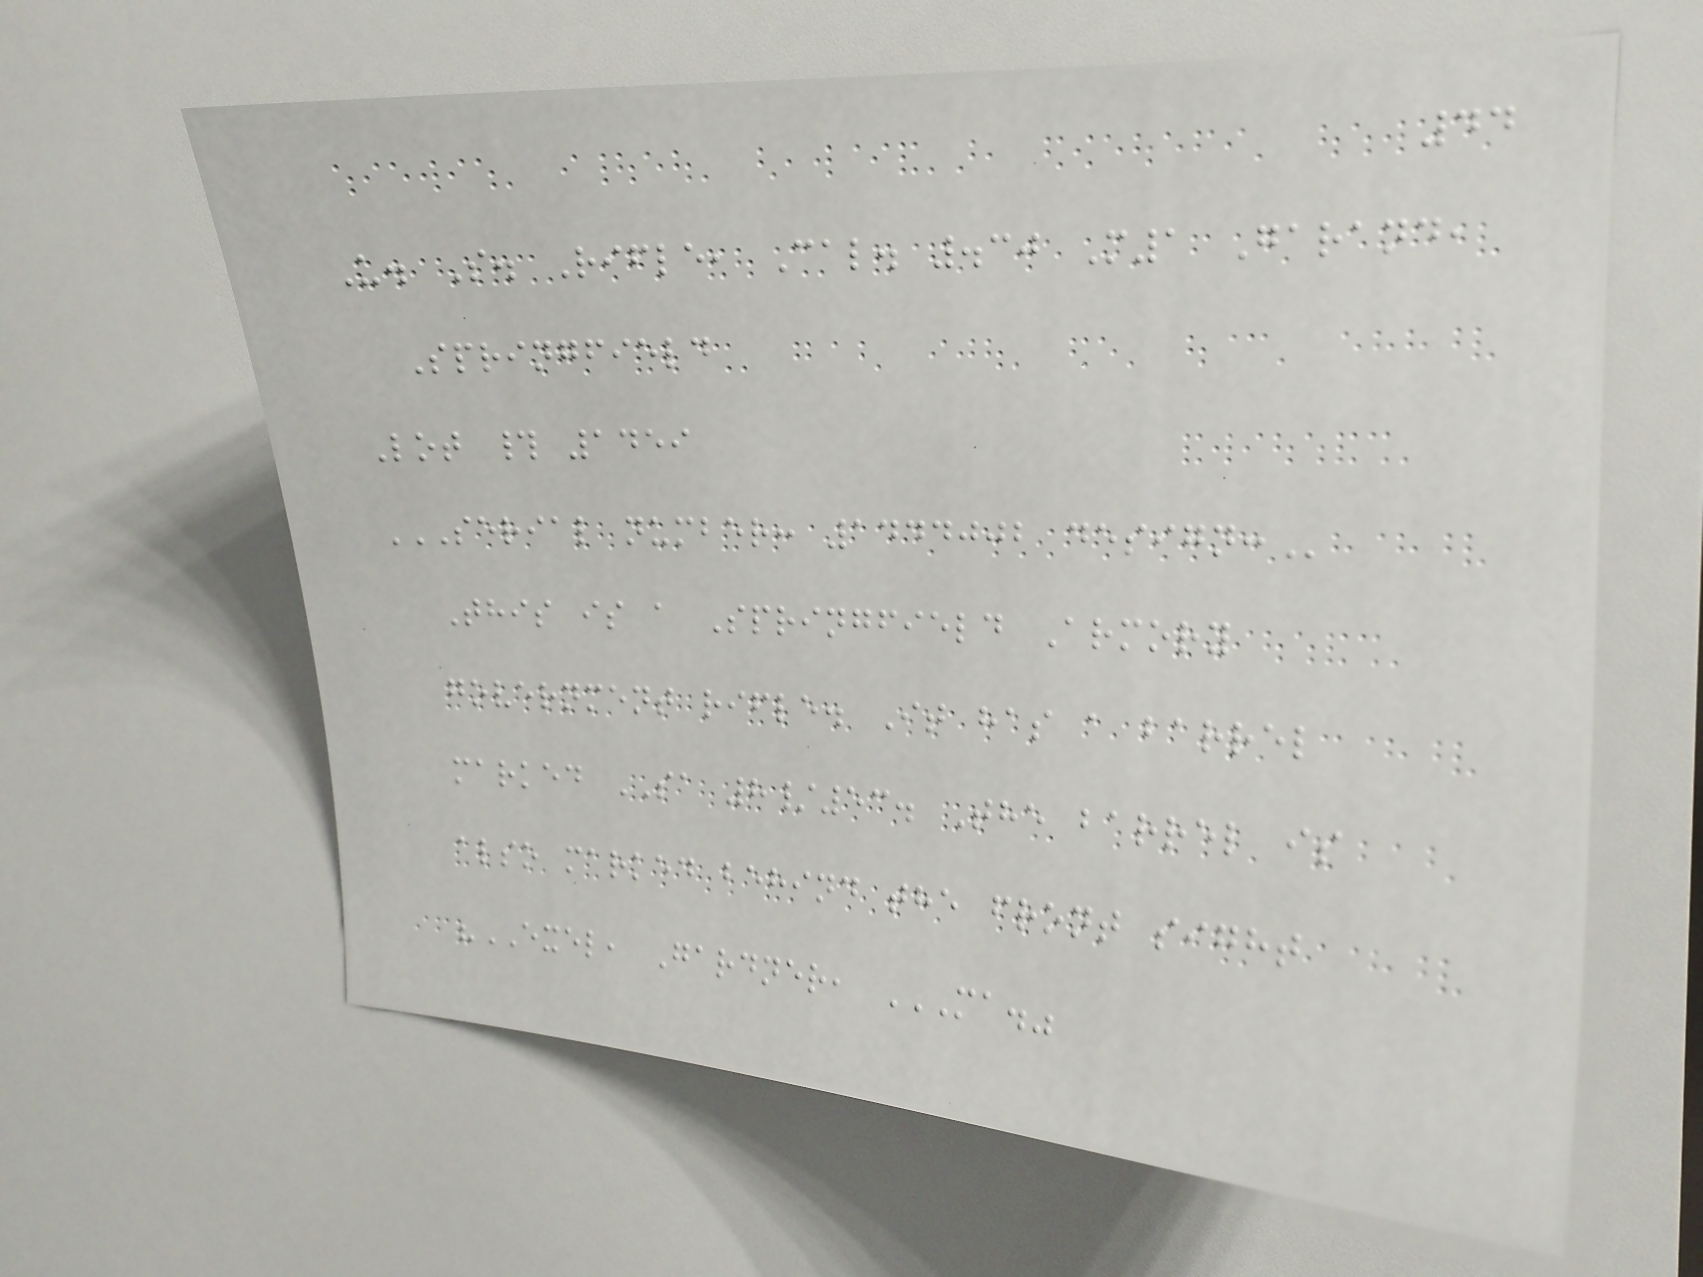44
U. S. Rifle, Cal. .30 M1 Garand,
Springfield
Lot # 1459
SERIAL NUMBER: 1444002 DESIGN:
This is a Springfield Armory
government rifle. It has a barrel
marked SA 8/53. The barrel is
also marked behind the front sight
"EXEL, Gardner, MA."
